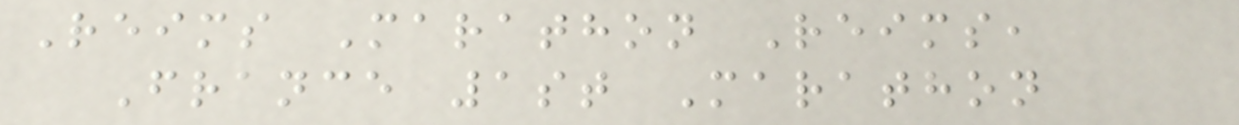Reims Marathon Reims,
France 1st Marathon
